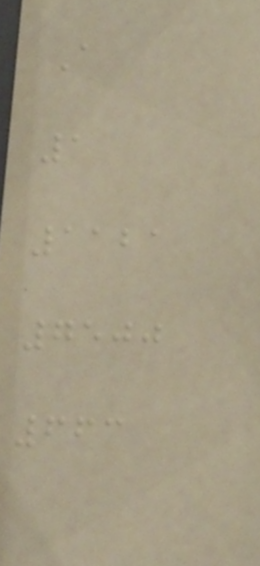A
1
1121
7500
663
